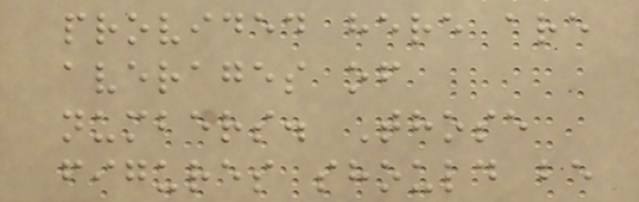provided here are
averages of
numbers. Those
figures should be
